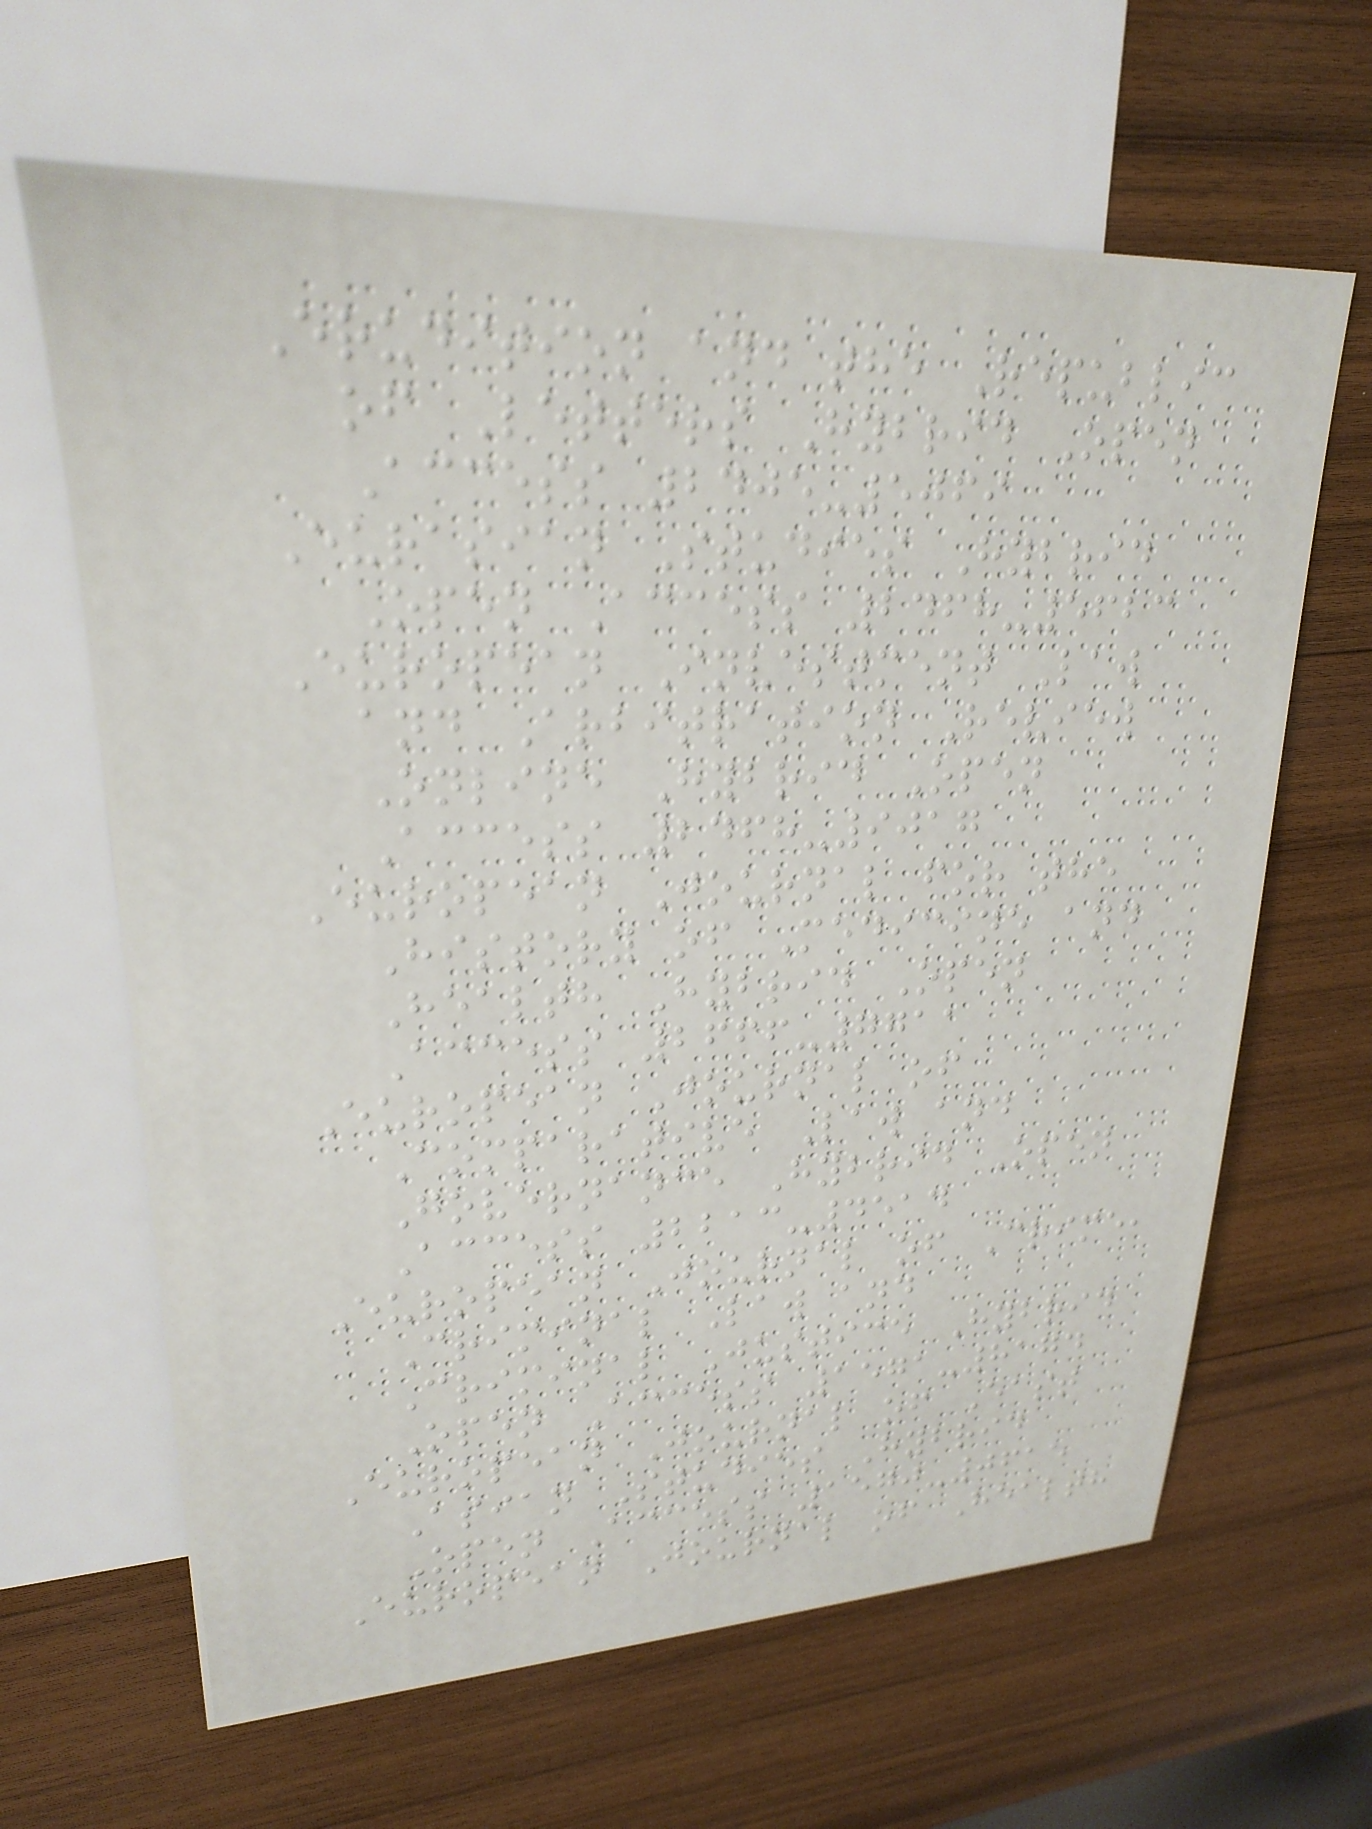Erudition and the Republic
of Letters Hybrid Open
Access 2405-5069
Eurasian Studies Hybrid
Open Access 2468-5623
European Investment Law
and Arbitration Review
Online Hybrid Open
Access 2468-9017
European Journal for the
History of Medicine and
Health Hybrid Open
Access 2666-7711
European Journal of
Comparative Law and
Governance Hybrid Open
Access 2213-4514
European Journal of Crime,
Criminal Law and
Criminal Justice Hybrid
Open Access 1571-8174
European Journal of East
Asian Studies Hybrid
Open Access 1570-0615
European Journal of Health
